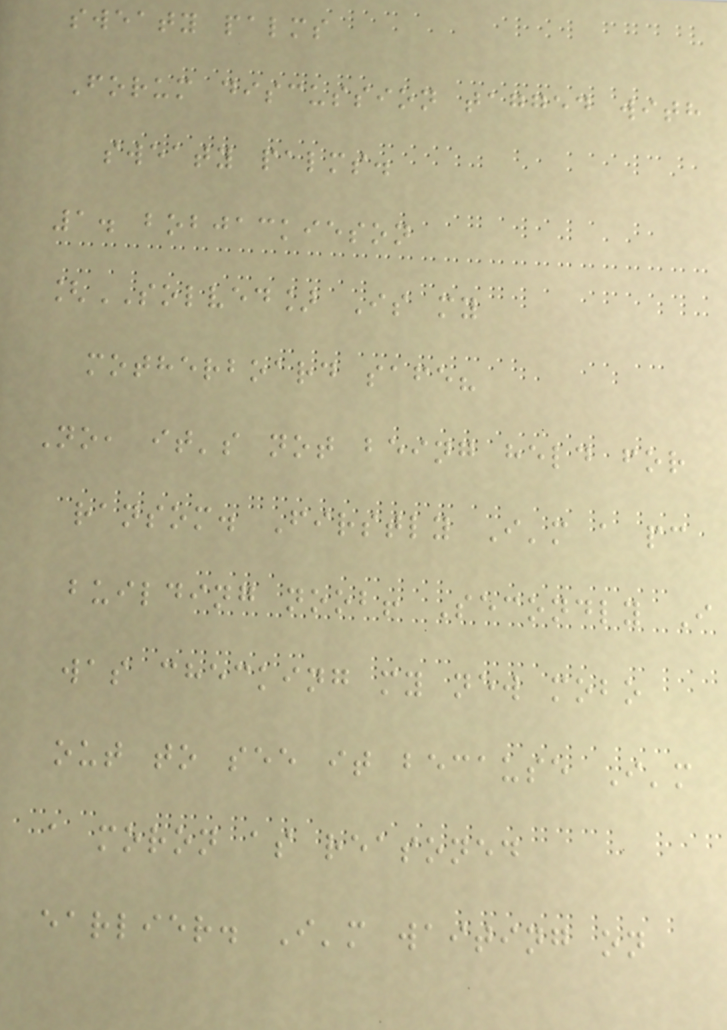sweaty palms
Forum discussion tagged with
sweaty palms.
1. bobjackieson
[SOLVED] Is my
motherboard safe?
No, it's not being held for
ransom. Firstly I'm a pc
building noob! Secondly I
was checking my new mobo
out to see it because I'm
a moron as reasoned
earlier. I'm waiting on
